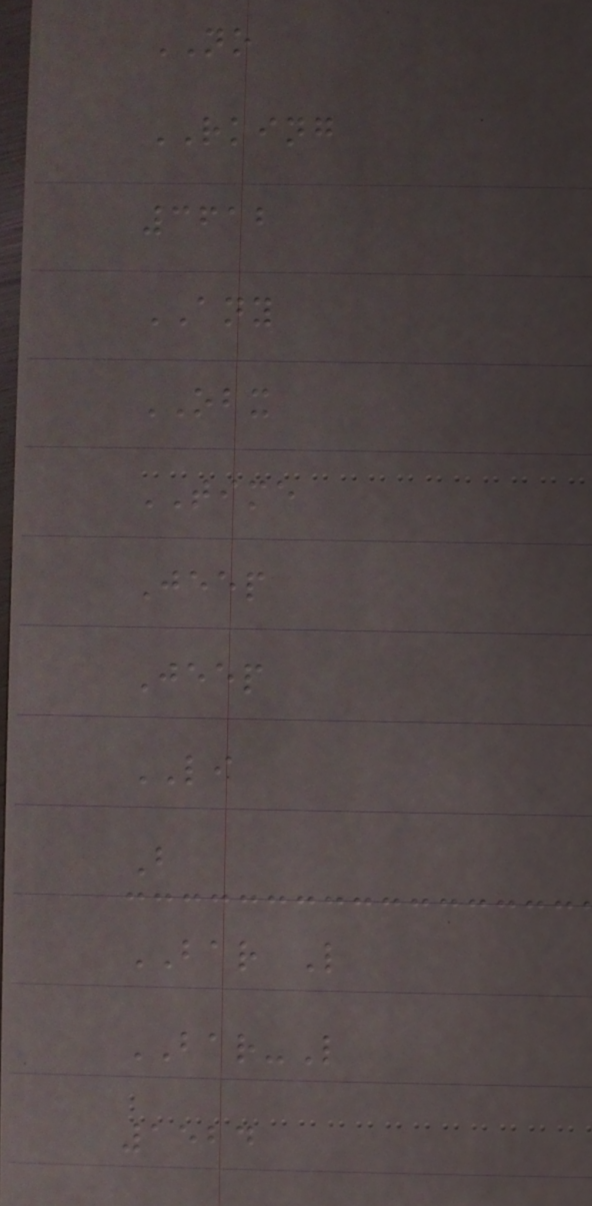NO
RKING
3612
ANY
OBX
TIME
Jeep
Jeep
LI
B
BAR L
BAR-L
1524
